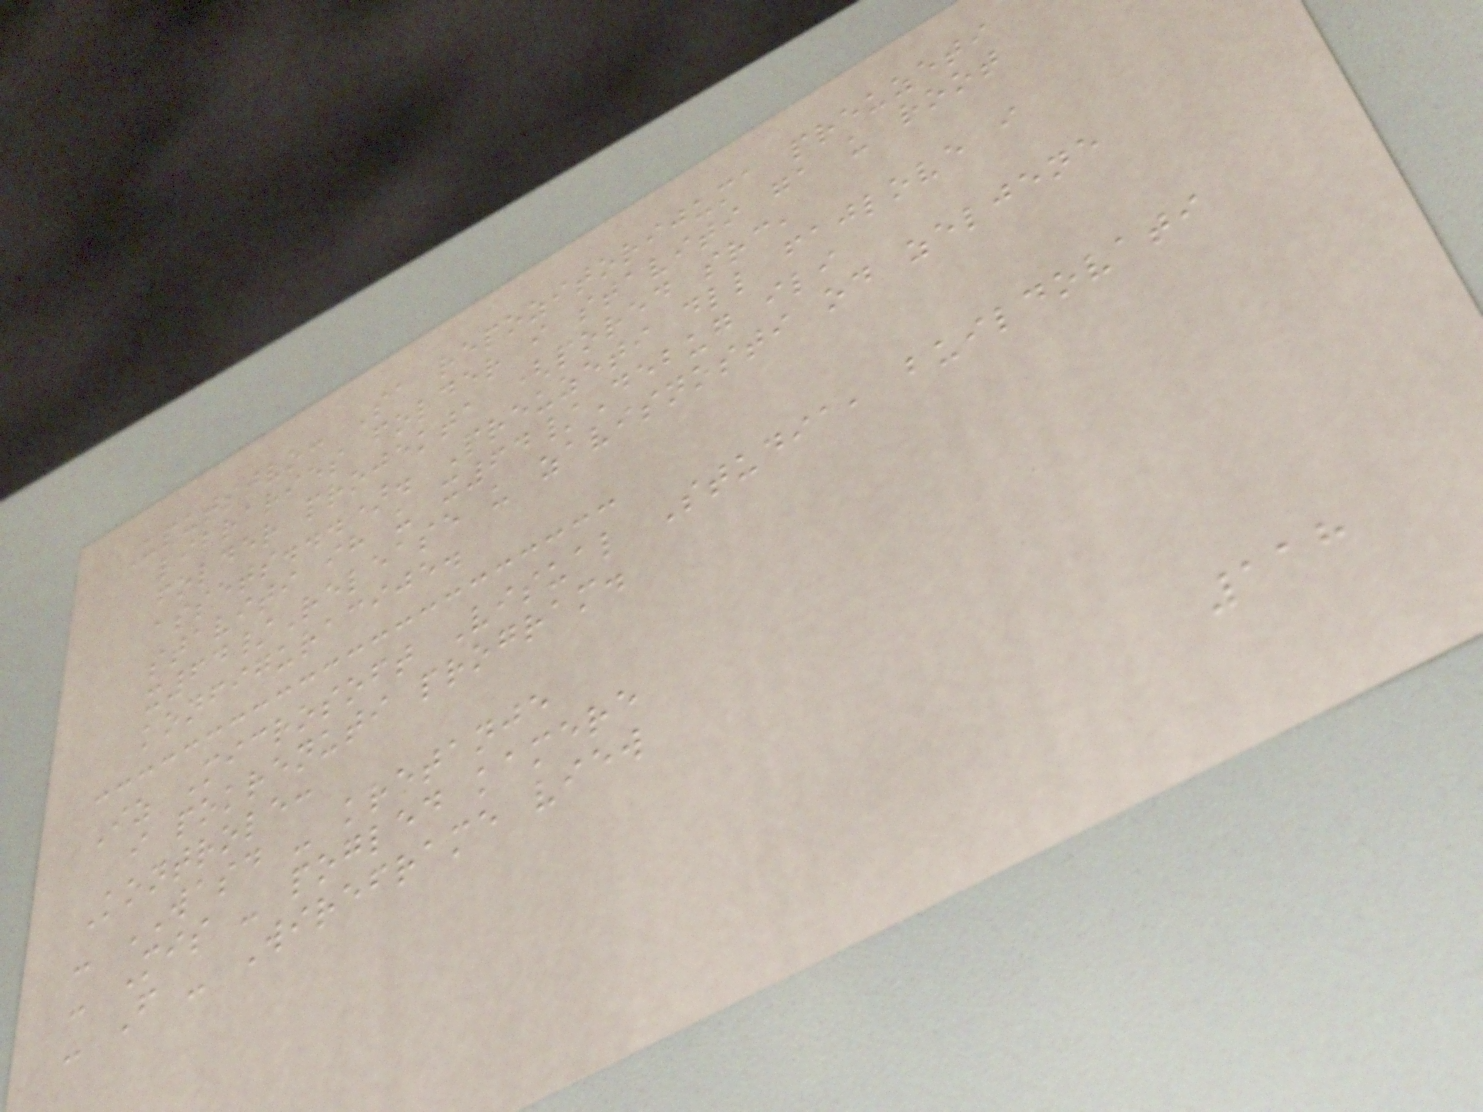Uputstvo: Sa repozitorijuma preuzeti
libraries folder i staviti ga u root
folder projekta (pored src,
assets...). Preuzeti dll fajlove i
staviti ih u x64/Debug ili
x64/Release u zavisnosti od zeljene
konfiguracije.
Iz Microsoft Visual Studia, buildovati
i pokrenuti program.
Kontrole:
- WASD - kretanje
- Mis - pogled kamere
- F - Wireframe view
118
